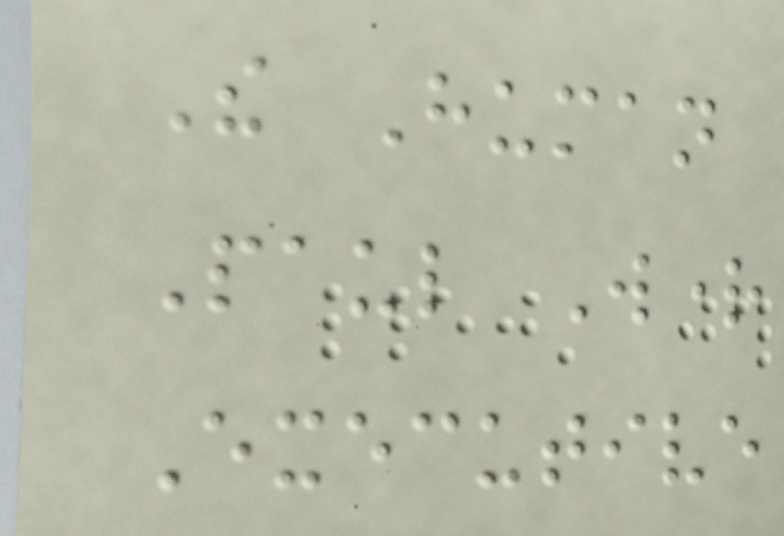The Human
Paul Wright
Executive
